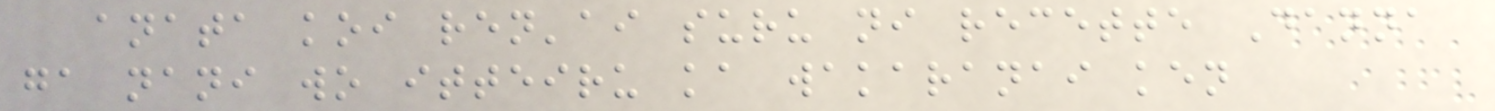anata koi ren'ai suru ni recette Danna
ga nani wo itteiru ka wakaranai ken
